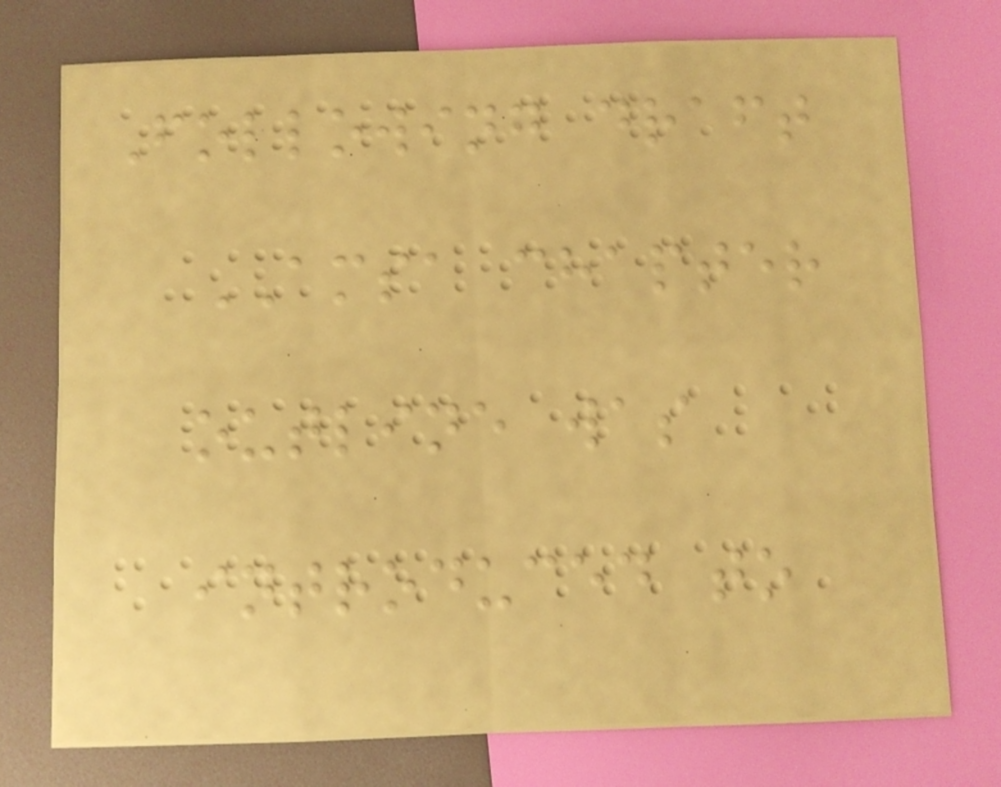Following draft
AMSA chapter
outline was
introduced to
